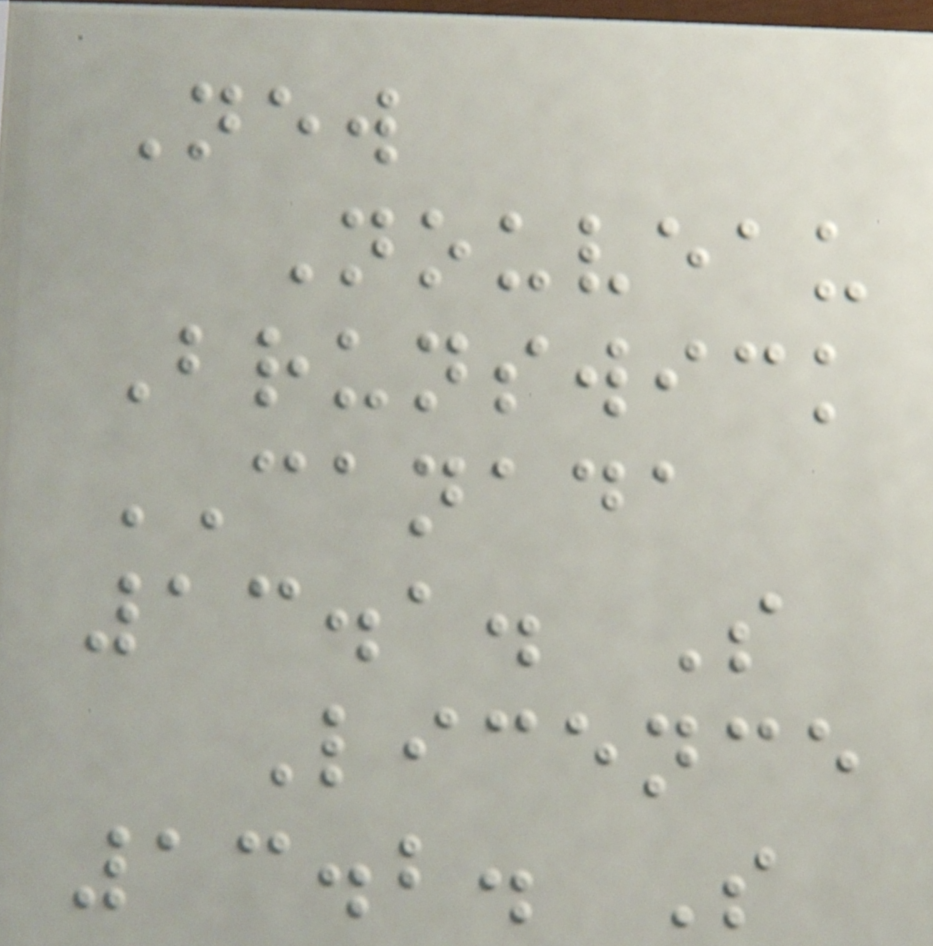New
Nouveau
Brunswick
CANADA
13.1. S
Licence
13.2. S
